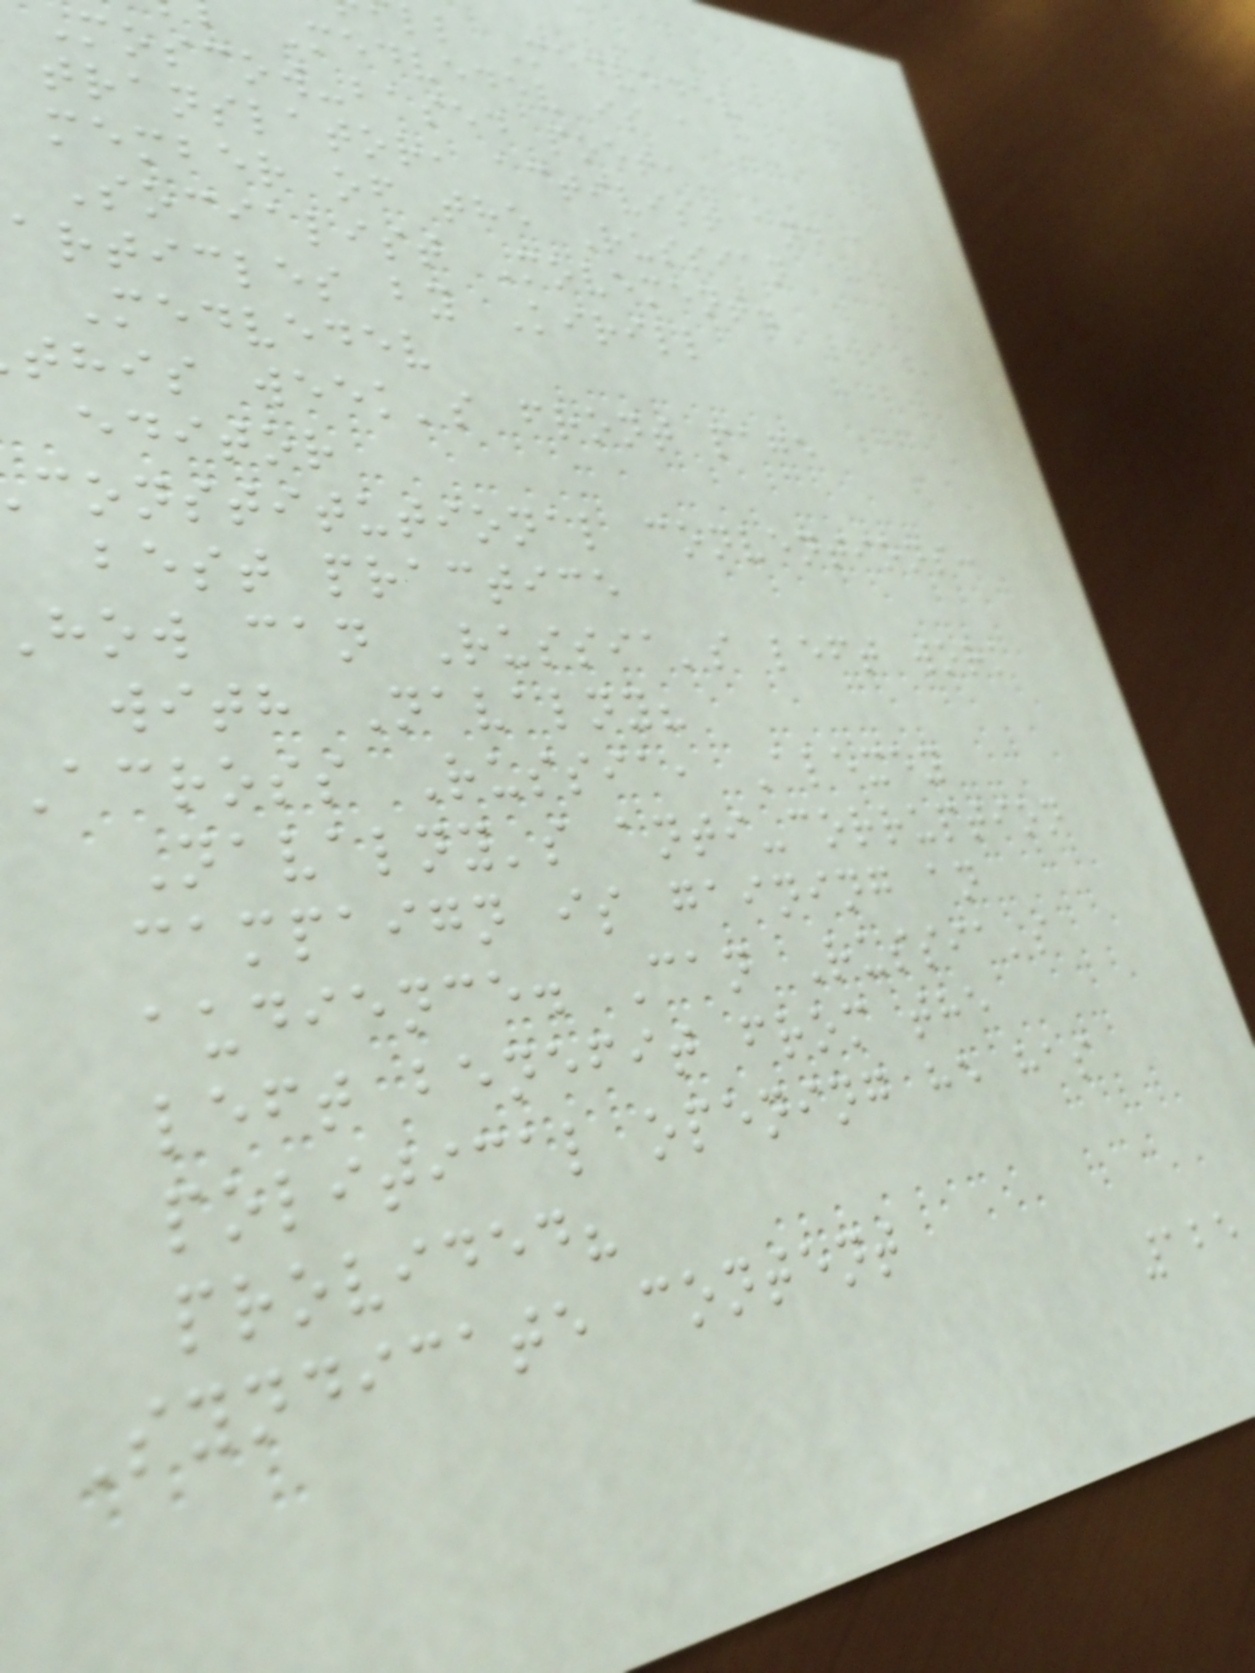ll Medvedev
Medvedev is a
moscow-based poet,
translator, activist and a
member of the Russian
Socialist Movement.
articles by Kirill
Medvedev
this week's front page
editor
constitutional conventions:
best practice
how can Russia's left work
with Navalny?
Across Russia, Alexey
Navalny's anti-corruption
campaign is gaining an
audience. Can Russia's
left benefit from the
political opening he has
provided?
Syndicate content
125
